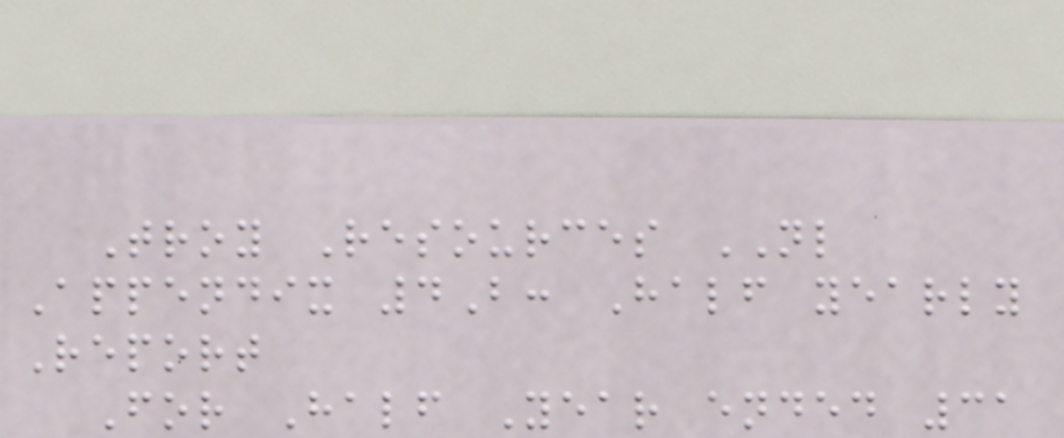Troy Resources NL
Appendix 4B: Half yearly
Report
For Half Year ended 31
